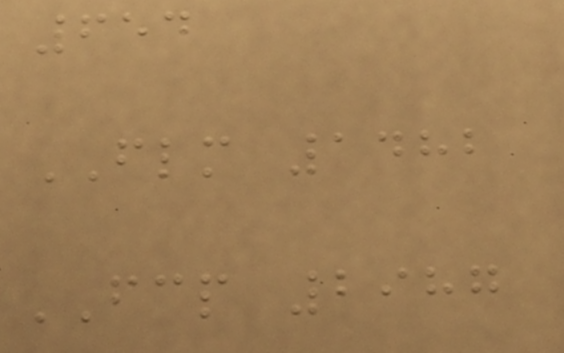654
FLM 1482
FCP 2987
